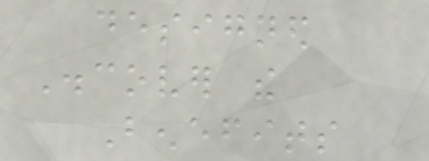designed
Discover the
Benefits
